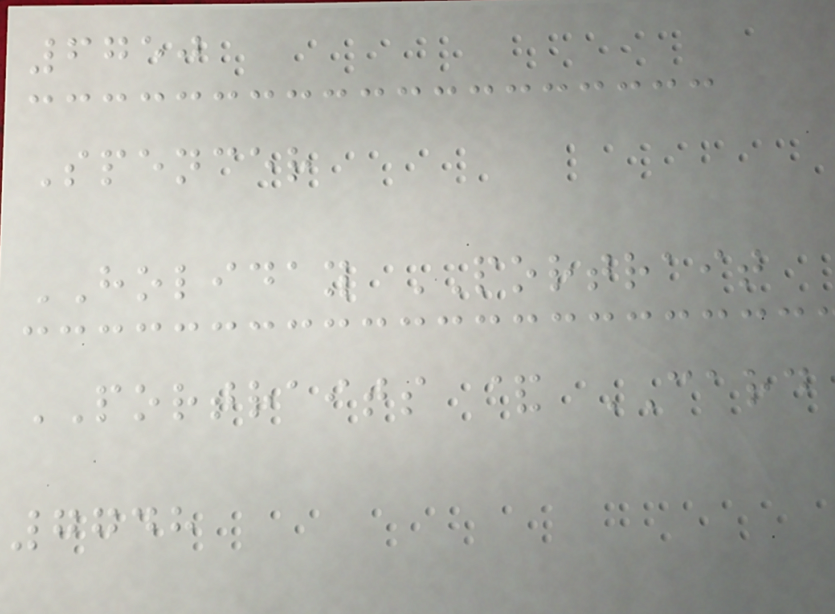6750
Spencer
HOLIDAY PORTRAIT
PORTRAITS & CARD
7748
